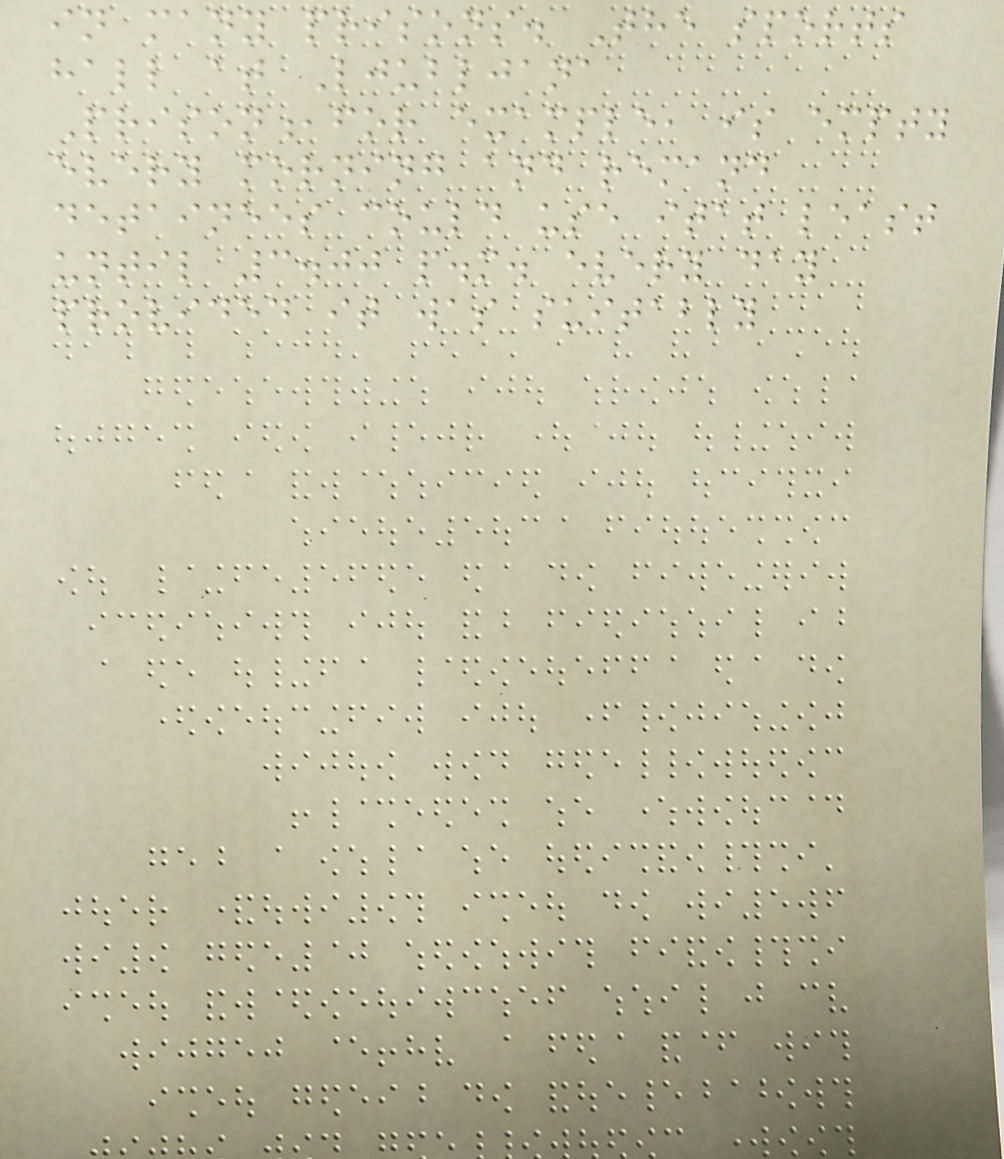in many prisons. The sports
hall at Ljubljana
Prison,for example, is empty
every morning and remand
detainees could use itat least
until 3.00 p.m. every day
provided it was suitably
